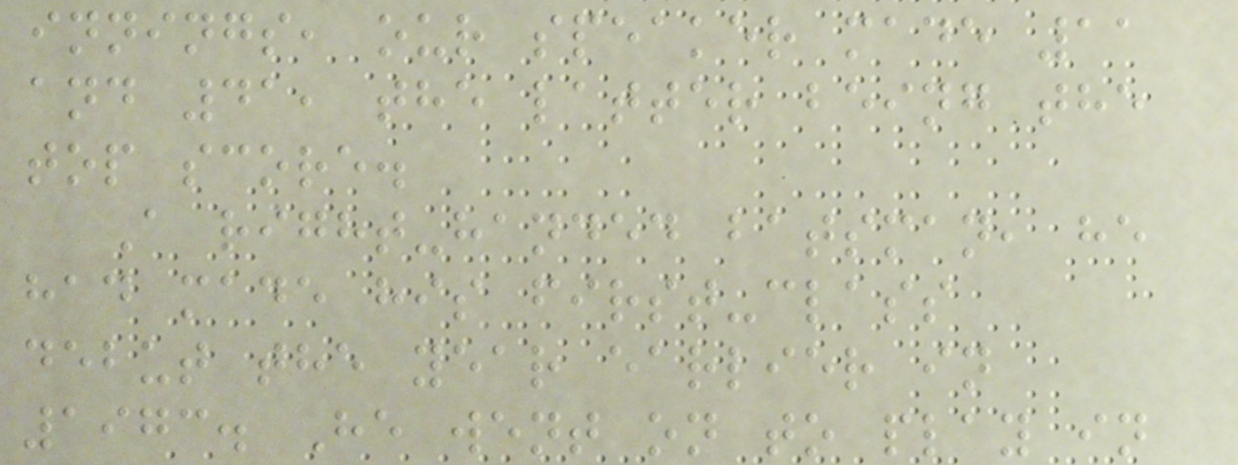innings, our speaker made 11
and 41, the latter being the
top score.
A right-handed batsman, he
had made his first-class
debut the year earlier in
1973. He went on to play in
